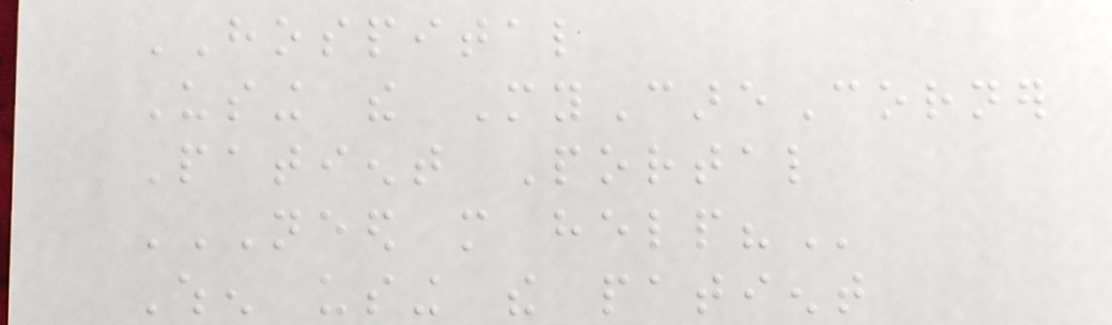HOSPITAL
Using the MyCareCorner
Patient Portal
NEED MORE HELP?
When using the patient
